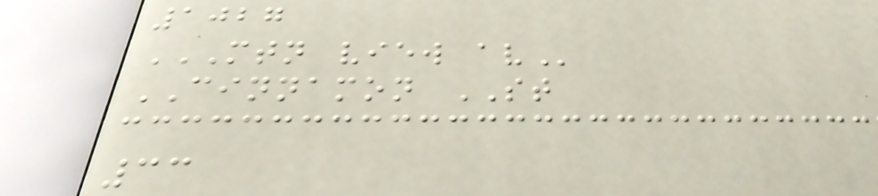1027
MTN VIEW AV
CINNAMON ST
33
